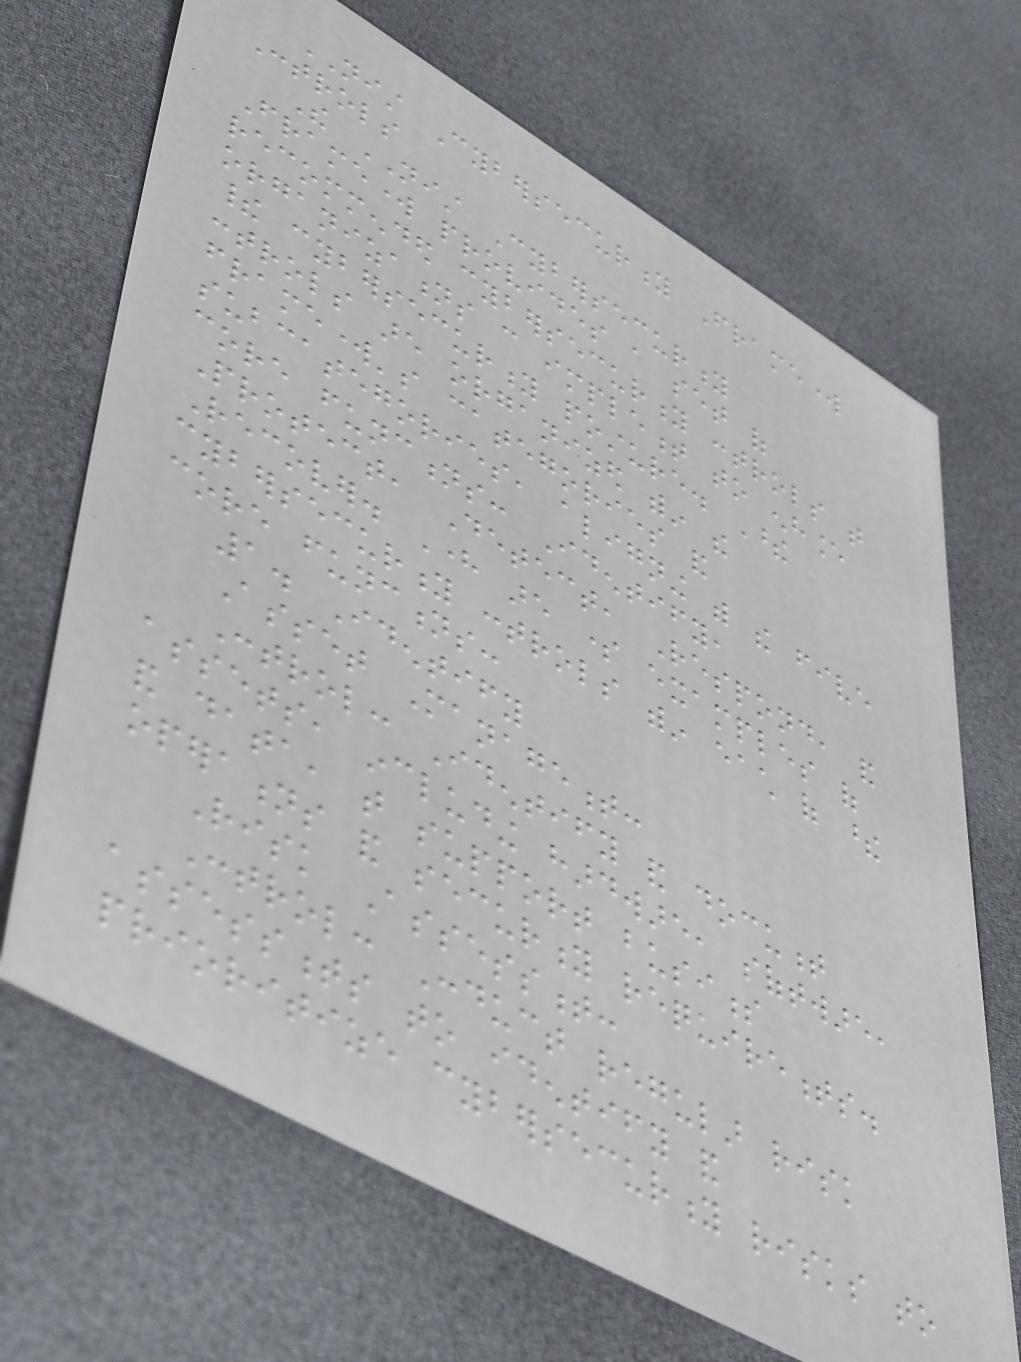NIST Cybersecurity Framework
Controls
The NIST Cybersecurity
Framework provides a set of
recommended cybersecurity controls that
organizations can implement to enhance
their cybersecurity posture. These
controls are organized within the
framework's categories and
subcategories, aligning with the five
core functions: Identify,
Protect, Detect, Respond, and
Recover. Here are some examples of
cybersecurity controls within each of these
core functions:
1. Identify
Asset Management:
Control: Identify and document
assets, including hardware, software,
and data, that support business
operations and security requirements.
Risk Assessment:
Control: Conduct regular risk
assessments to identify and
prioritize cybersecurity risks to
